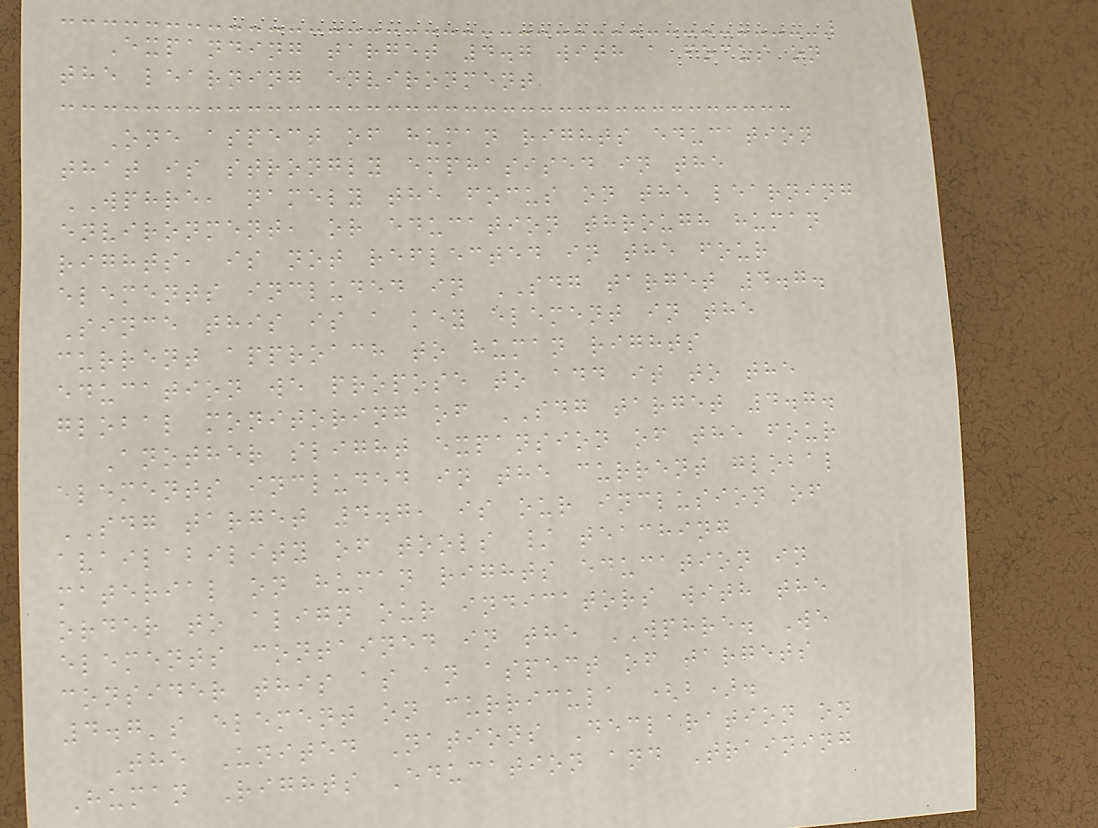Expanding target 4.7 with a focus on
the learning environment
One aspect of human rights education
that is strongly emphasised in the
WPHRE, namely the focus on the learning
environment, or education through human
rights, is not reflected in the four
elements included in SDG target 4.7.
Since this is a key element in the
current approach to human rights
education we propose to add it to the
global monitoring of SDG target 4.7.
Another slight expansion of the four
elements included in the current global
SDG target 4.7, is our inclusion of
availability of tools / teaching
material on human rights education in
order to align our indicators with the
elements contained in the WPHRE. We
consider this as an aspect of targets
4.7's element on curricula (b).
The United Nations Declaration on
Human Rights Education and Training
